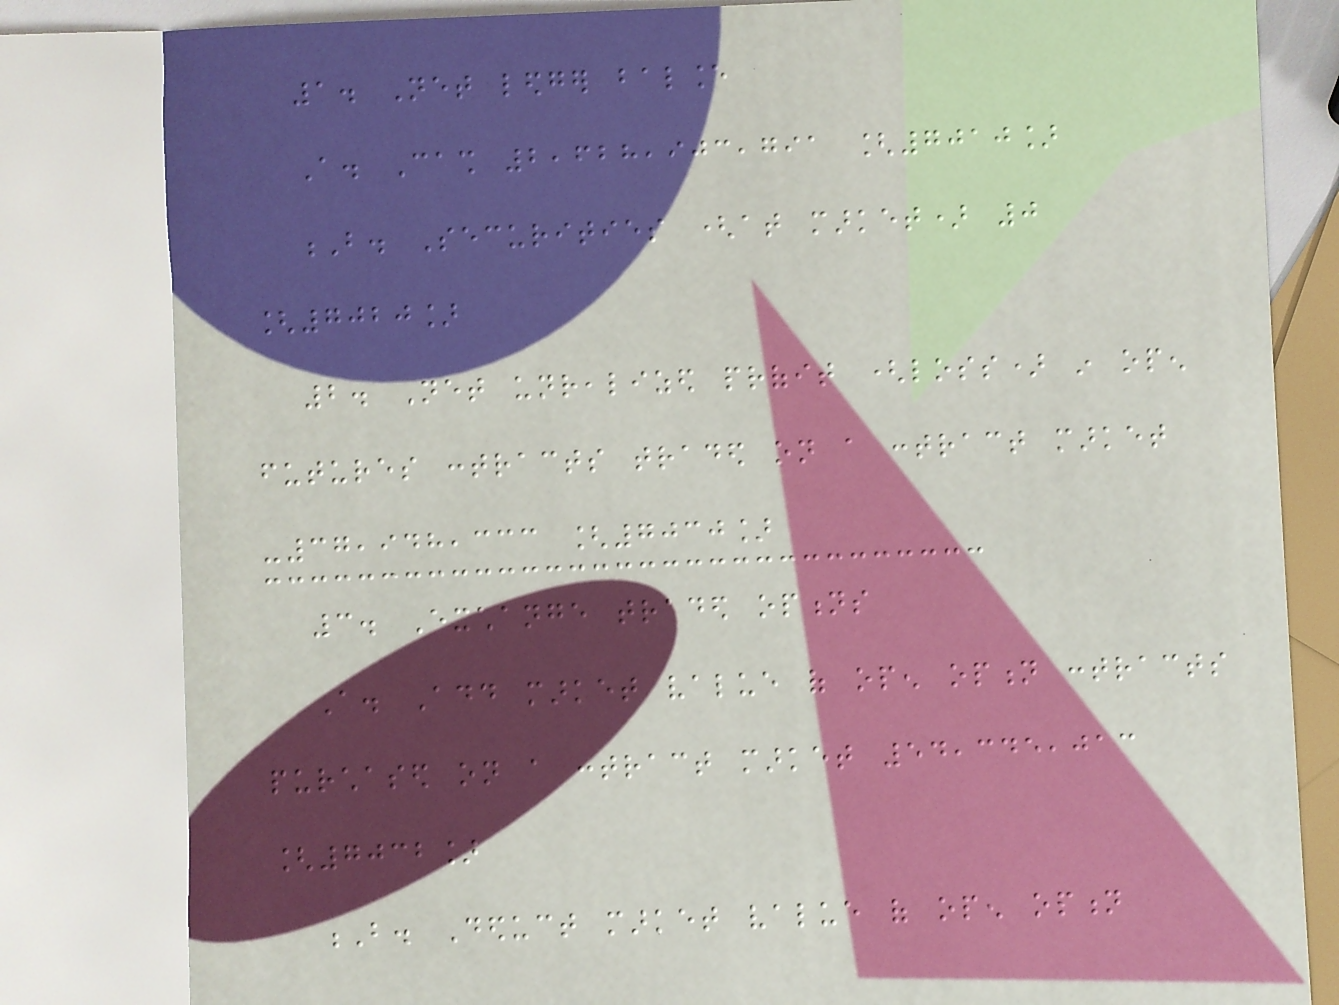1. Net ledger balance
A. Cash 2,628,903,791 [7010]
B. Securities (at market) 0
[7020]
2. Net unrealized profit (loss) in open
futures contracts traded on a contract market
-37,948,333 [7030]
3. Exchange traded options
A. Add market value of open option contracts
purchased on a contract market 54,345,013
[7032]
B. Deduct market value of open option
